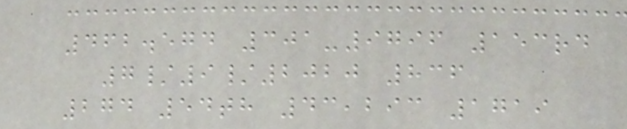462.574 301-9796 153rd
7/9/2020 836
274 54th 43,293 1719
